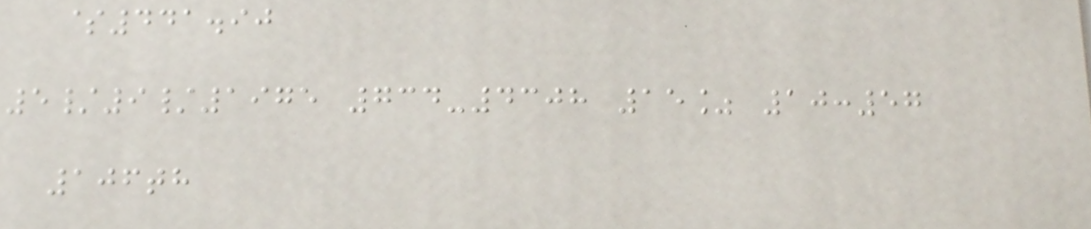$441.90
5/9/1975 734-4308 15% 10:57
106th
